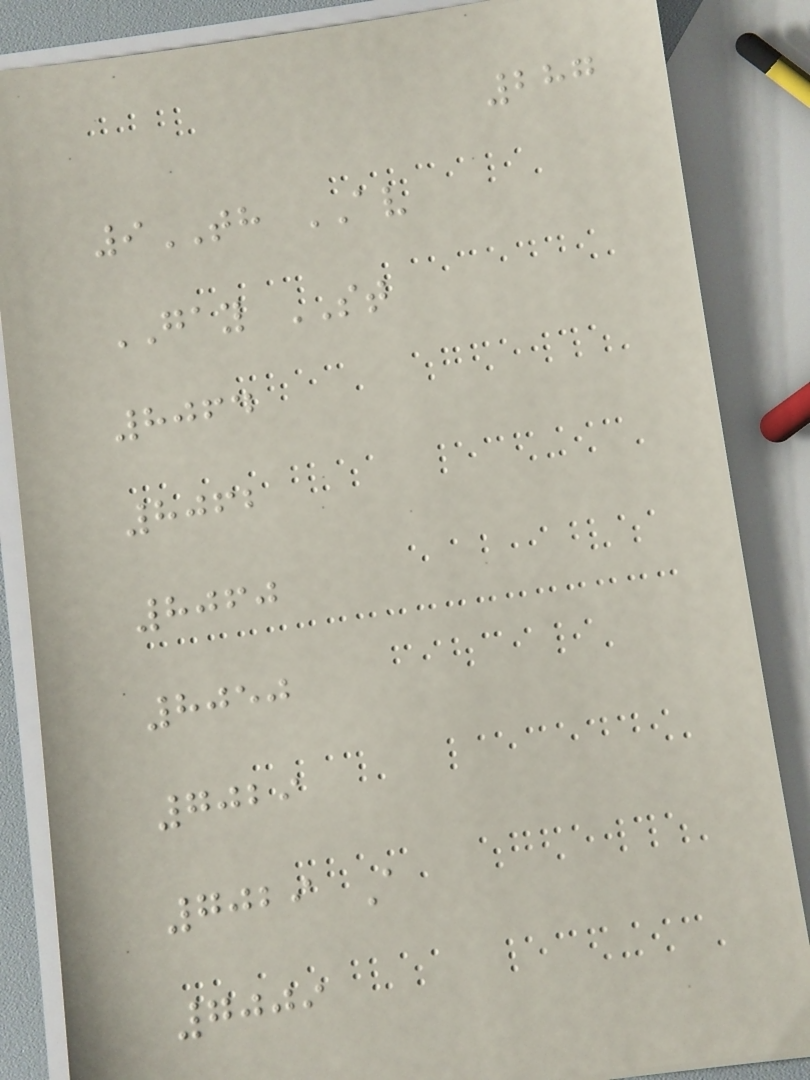287
9TH AV
GAY ST
8064
8062
8060
8050
7029
7029 A
7009
